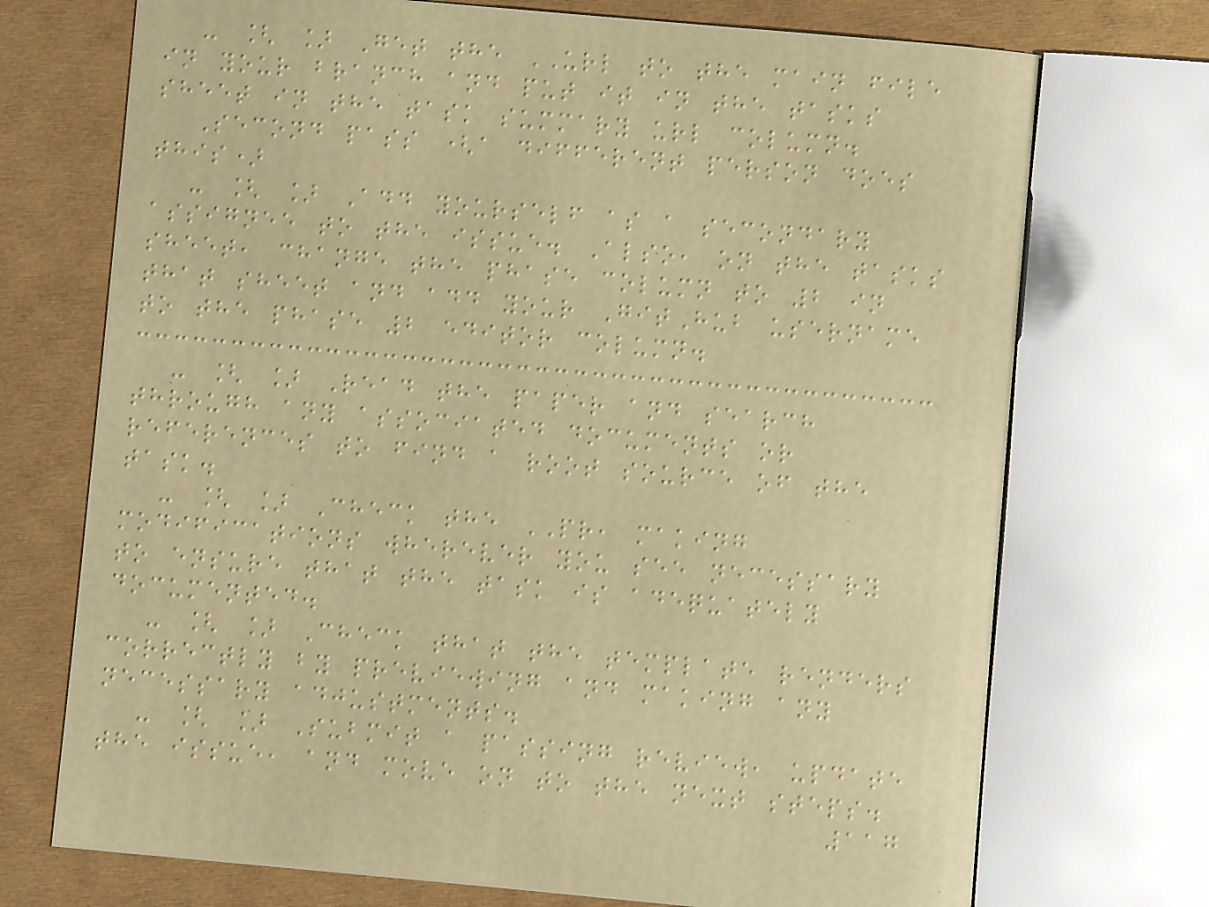- [ ] Get the URL to the main file
in your branch and put it in the tasks
sheet in the task summary url column.
Second pass (a different person does
this)
- [ ] Add yourself as a secondary
assignee to the issue. Also, on the tasks
sheet, change the phase column to 2 in
that sheet and add your GitHub username
to the phase 2 editor column.
- [ ] Read the paper and search
through any associated documents or
references to find a root source of the
task.
- [ ] Check the PR, making
modifications wherever you see necessary
to ensure that the task is adequately
documented.
- [ ] Check that the template renders
correctly by previewing and making any
necessary adjustments.
- [ ] Submit a passing review, update
the issue, and move on to the next steps.
117
